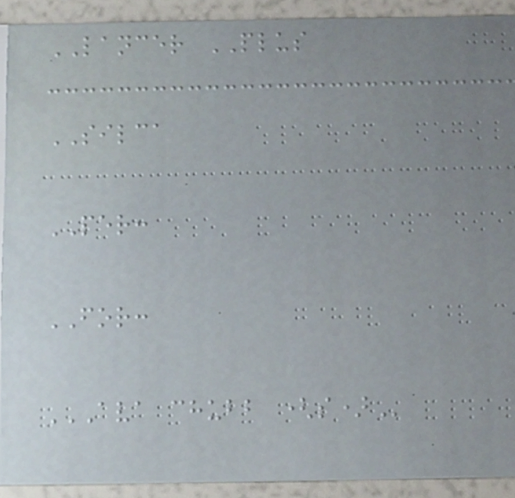LANCER PLUS
SILCA
PER:
FOR:
AVA CHUBB (S)
